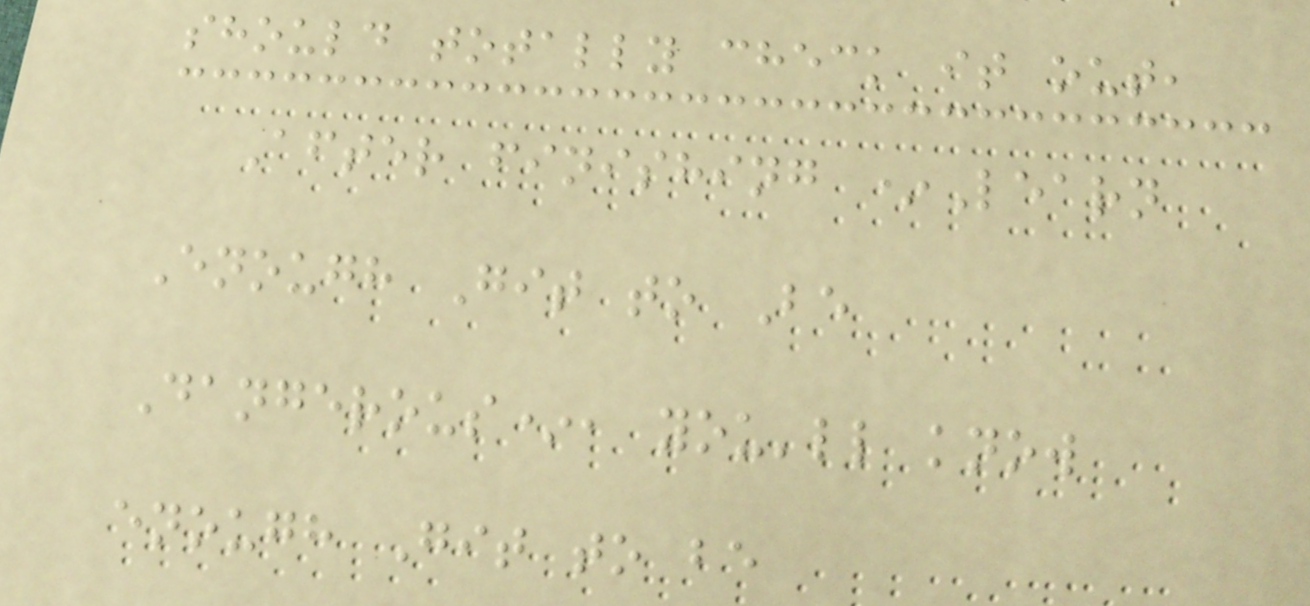should totally check it out,
After finishing *Learn
Enough Git to Be
Dangerous*, you'll know
enough Git to be
